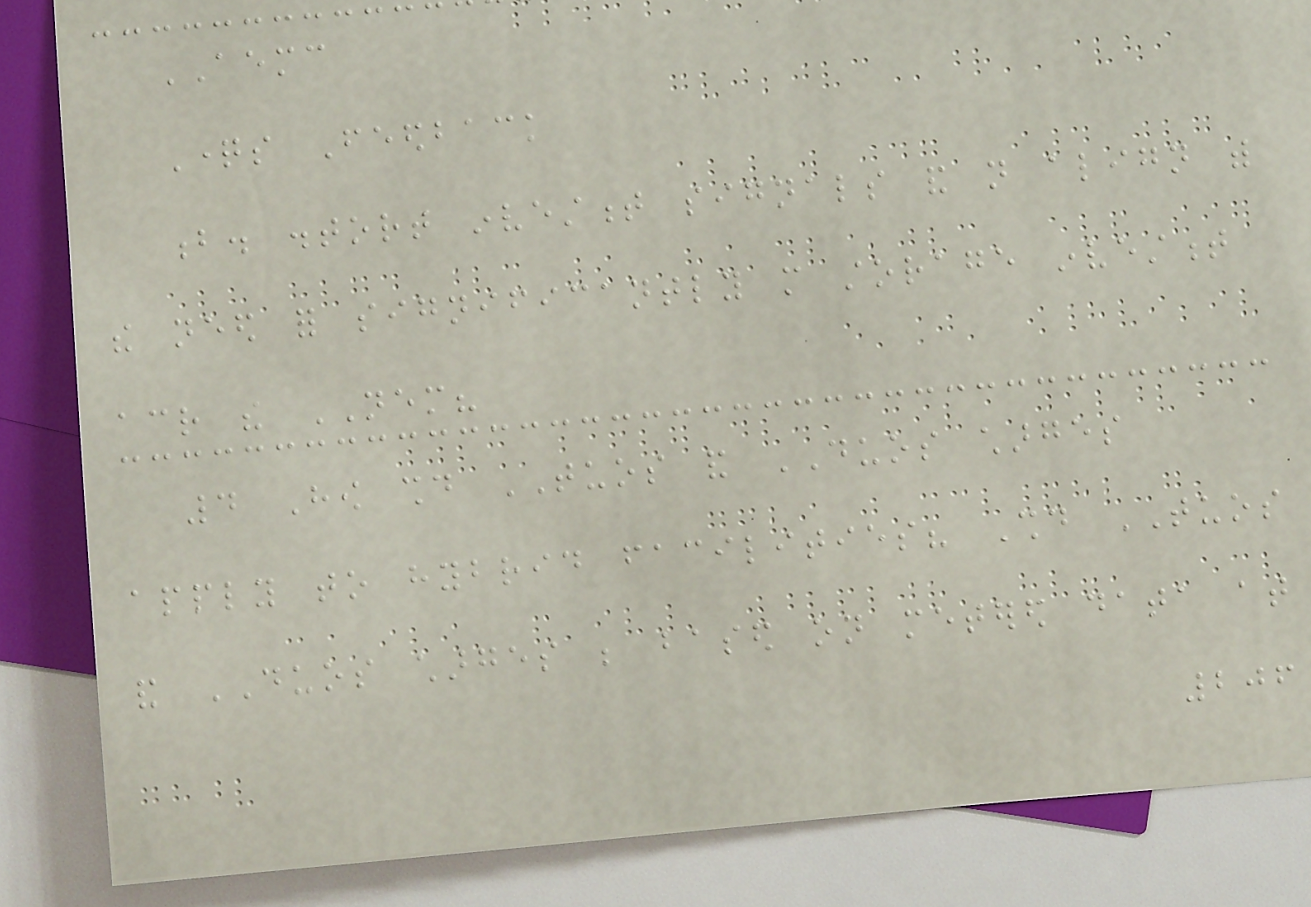AEMC
Questions Feedback
b. distort investment signals and not align with
the need for significantly more storage investment
across the NEM?
4 How should TUOS and DUOS charges
apply to hybrid facilities? Should TUOS
and DUOS charges be based on metered data at
206
